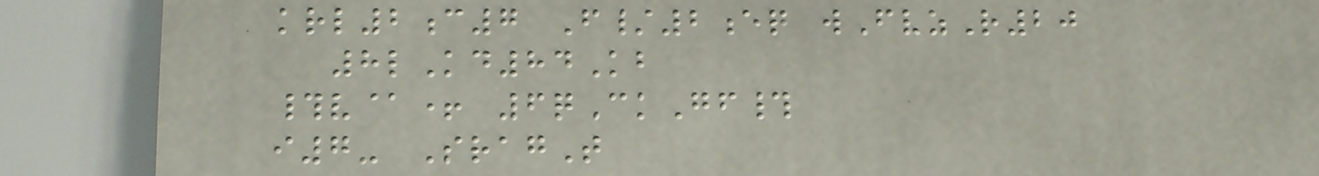krl2c7 F/2eq wFvzR20
8lKd84Kb
#v@+ 6qCkGf#
i7- SragT
